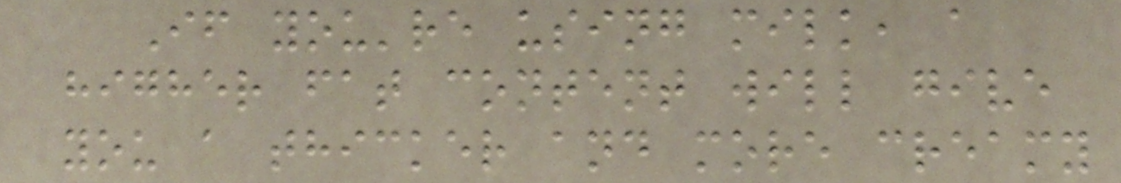If you're using milk, a
higher fat content will give
you a thicker and more creamy
